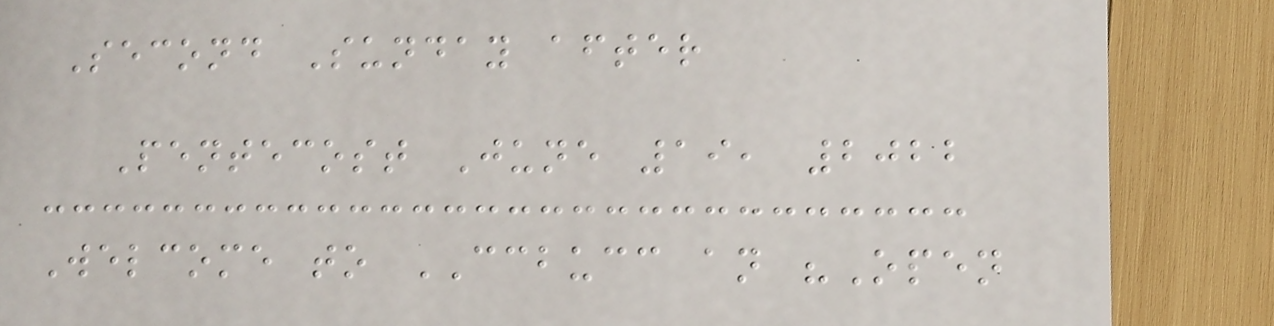Second Sunday after
Pentecost June 19, 2022
Welcome to CCBUCC an "Open
